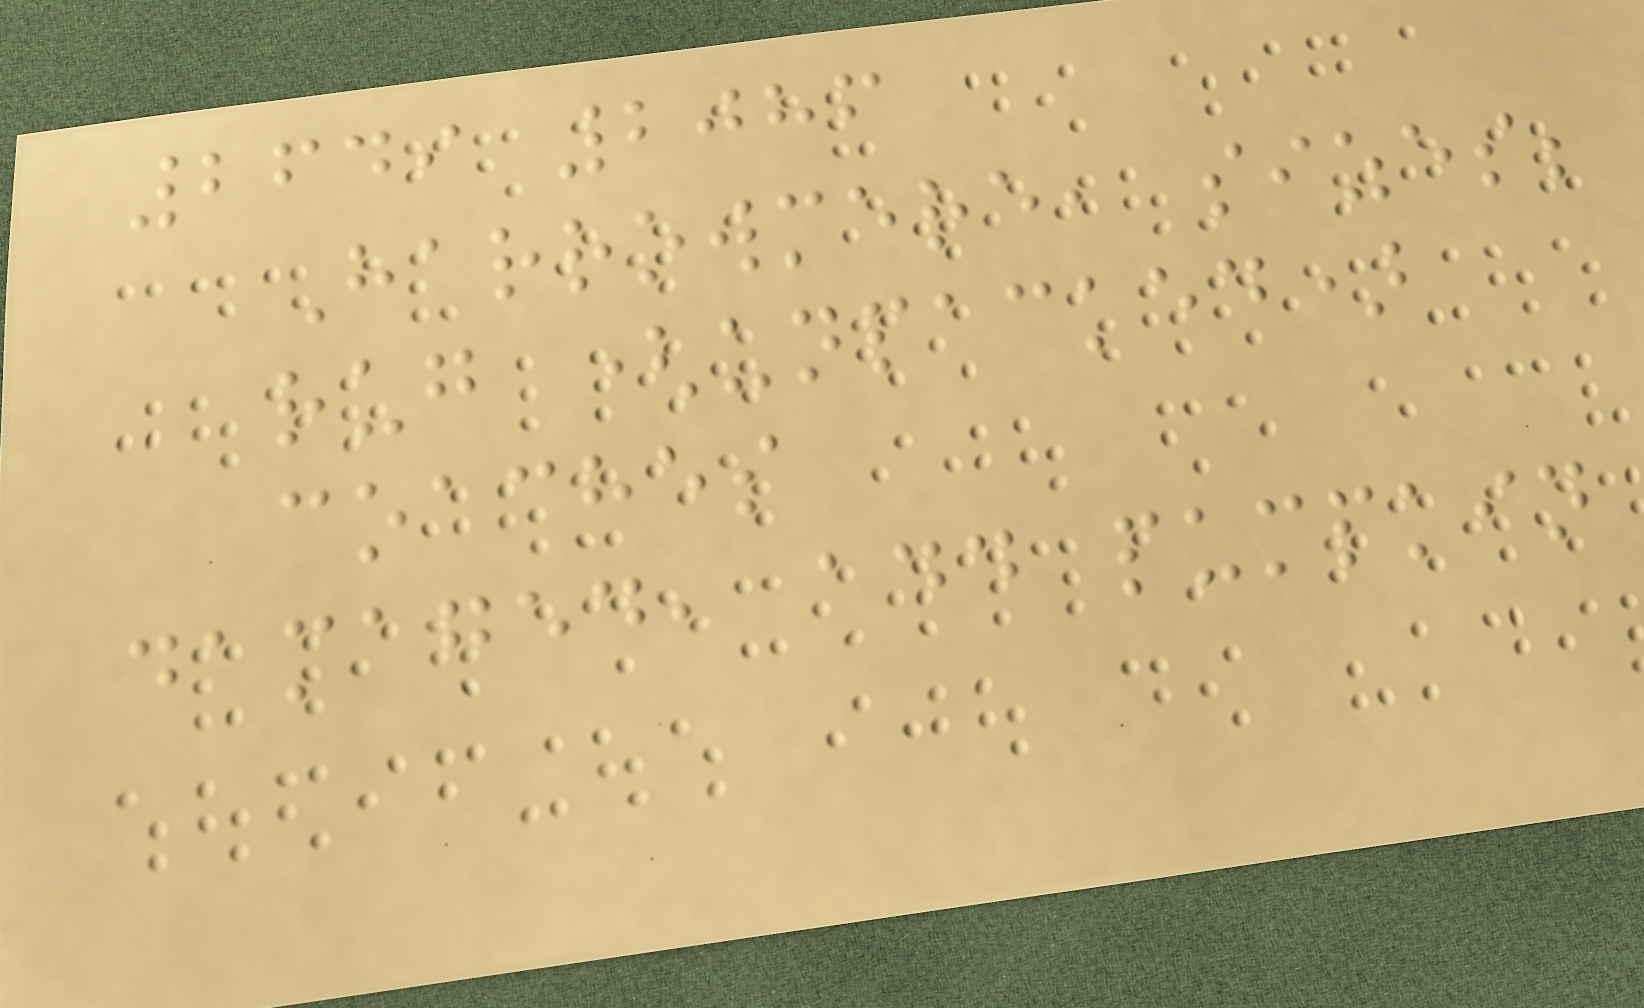2649 2086
Harrowmere, sizes;
rug (unpacked)
coaches
damaged, add pumpkin
